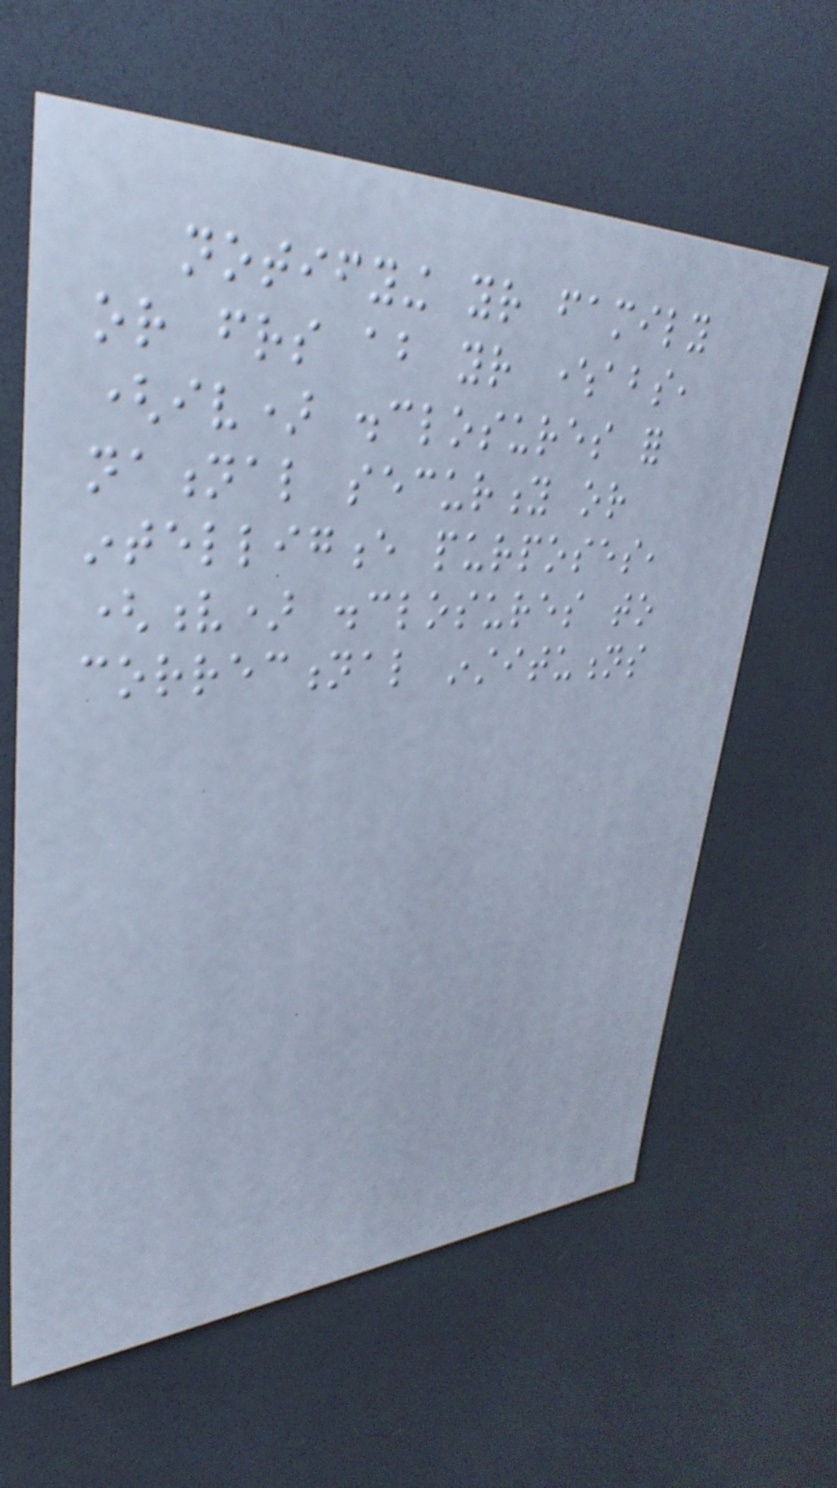notifying your family
or friends about your whereabouts,
(iv) disclosures for
national security or
intelligence purposes,
(v) disclosures to
correctional institutions
